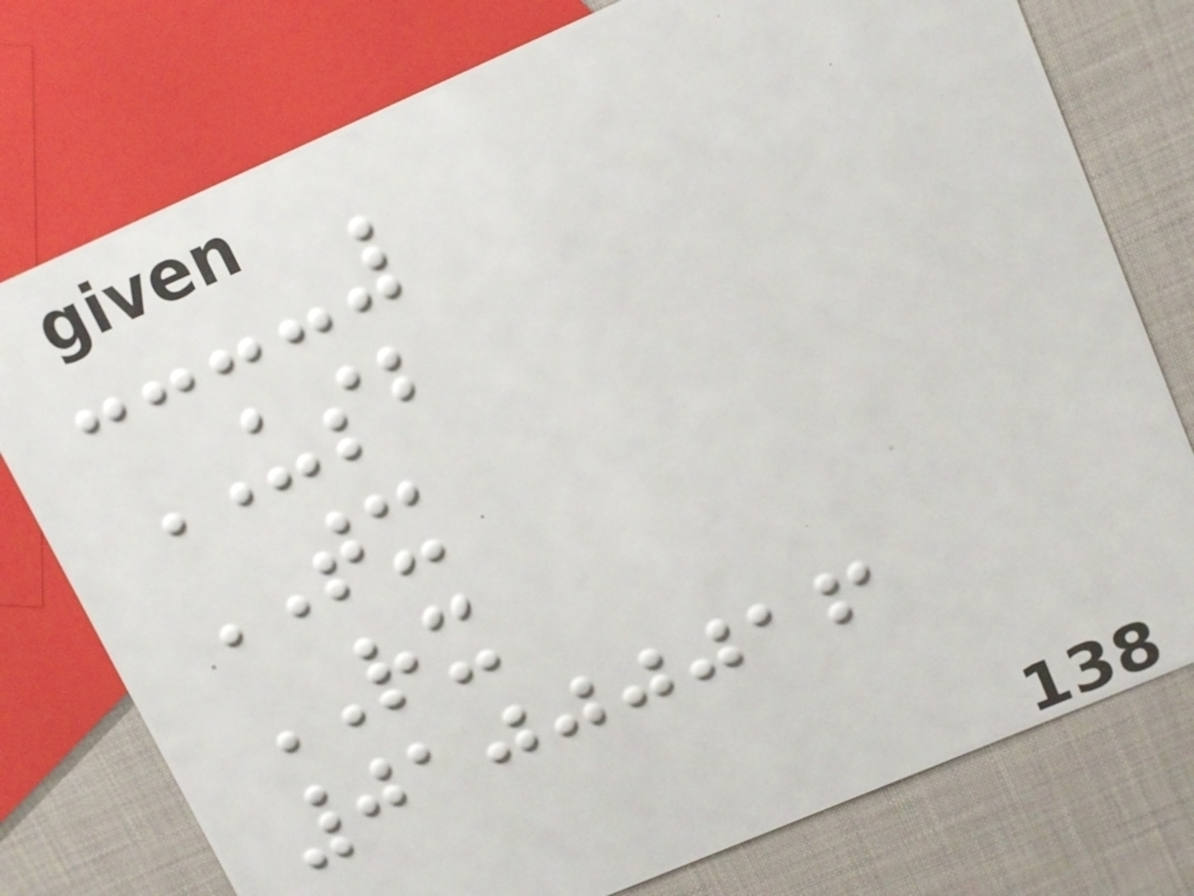USB
TX
RX
01000016
